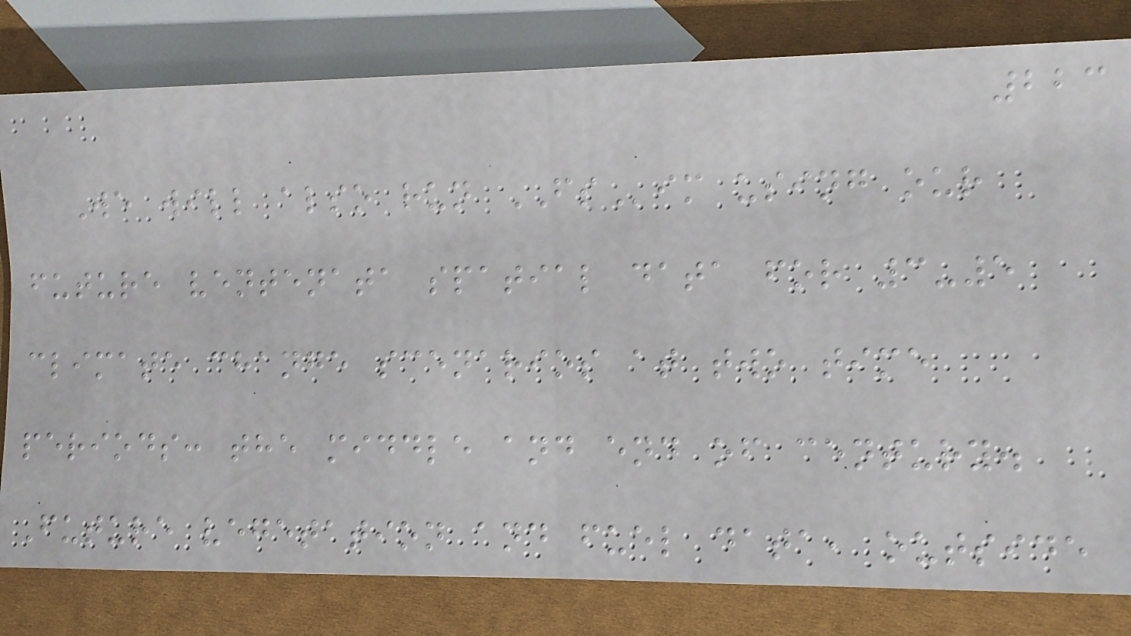223
We will also run FSim using our
future ventenata spatial data for 3-5
climate change scenarios at two time
periods: the middle and end of century.
Future vegetation and fuel data, outside
